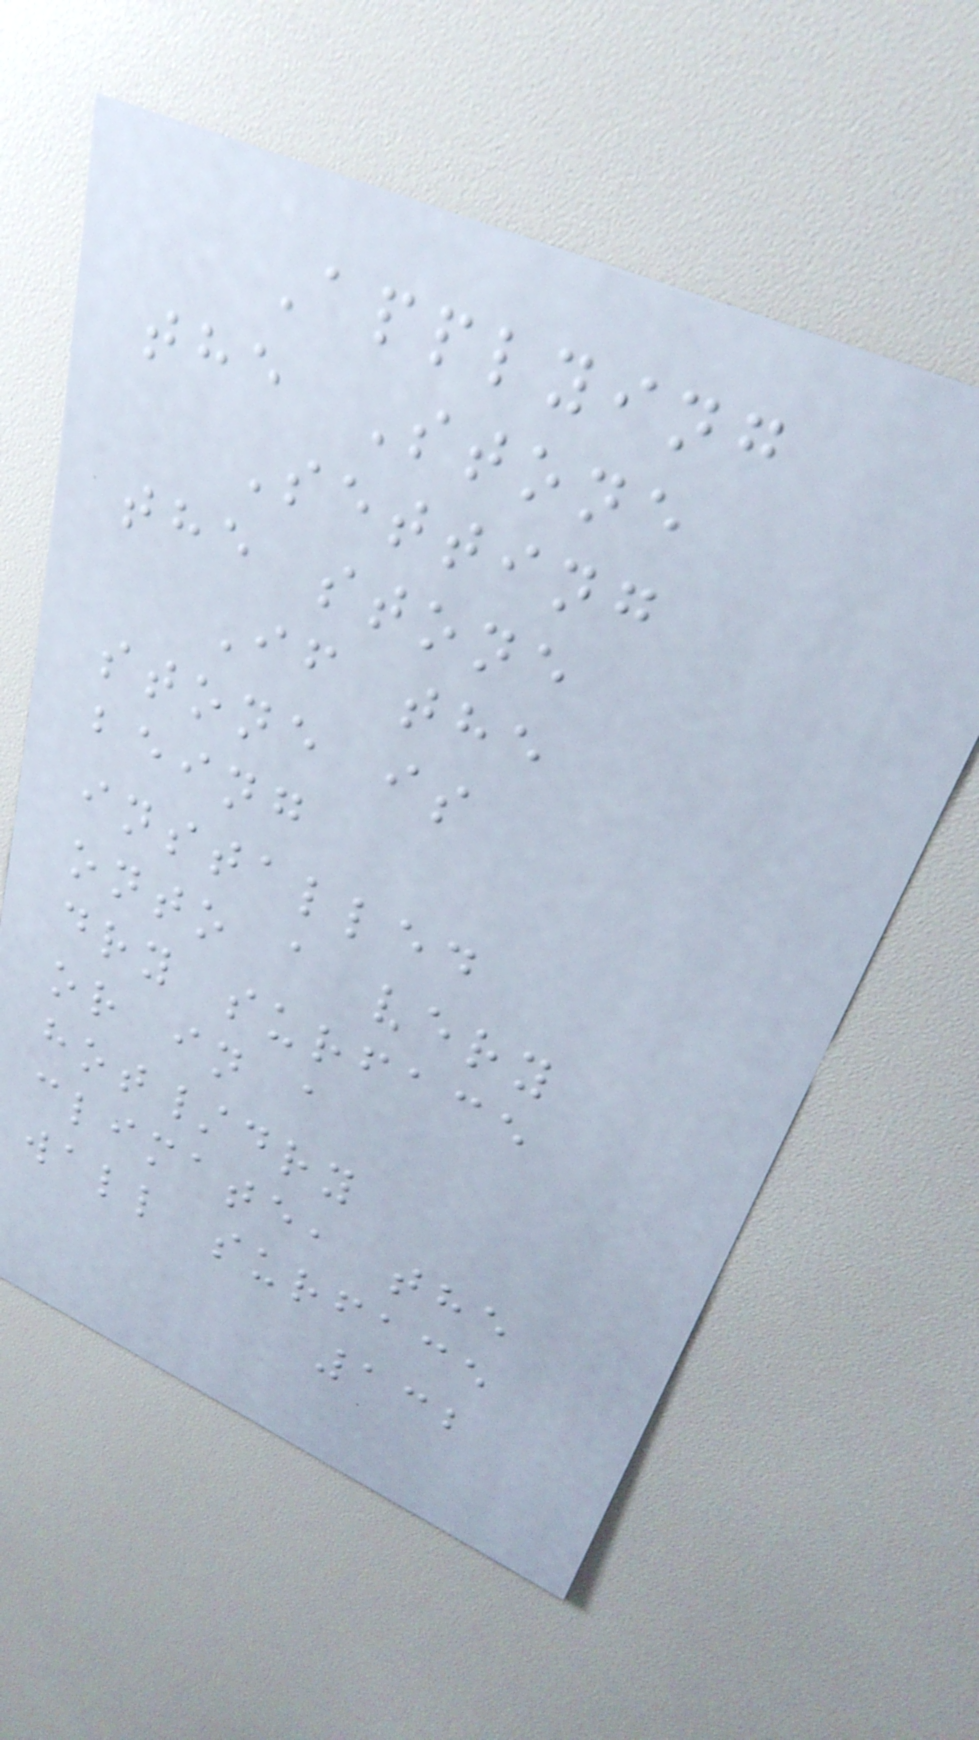Applying
the Stone
Setting
the stone
If the
stone is
being
installed
onto a very
dry surface
or in a
hot/dry
climate, the
wall surface
132
